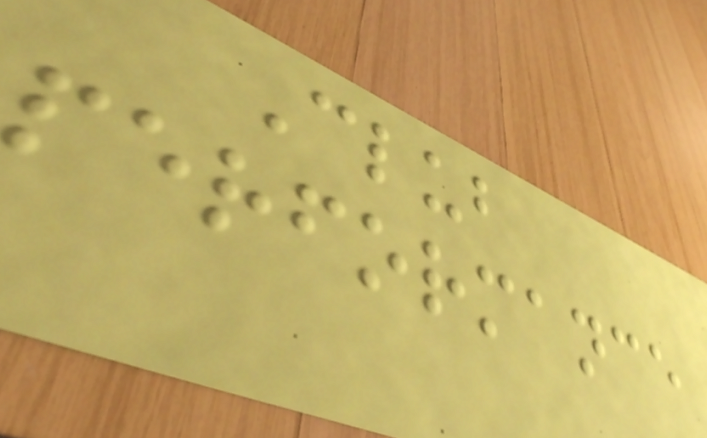Club
performance
